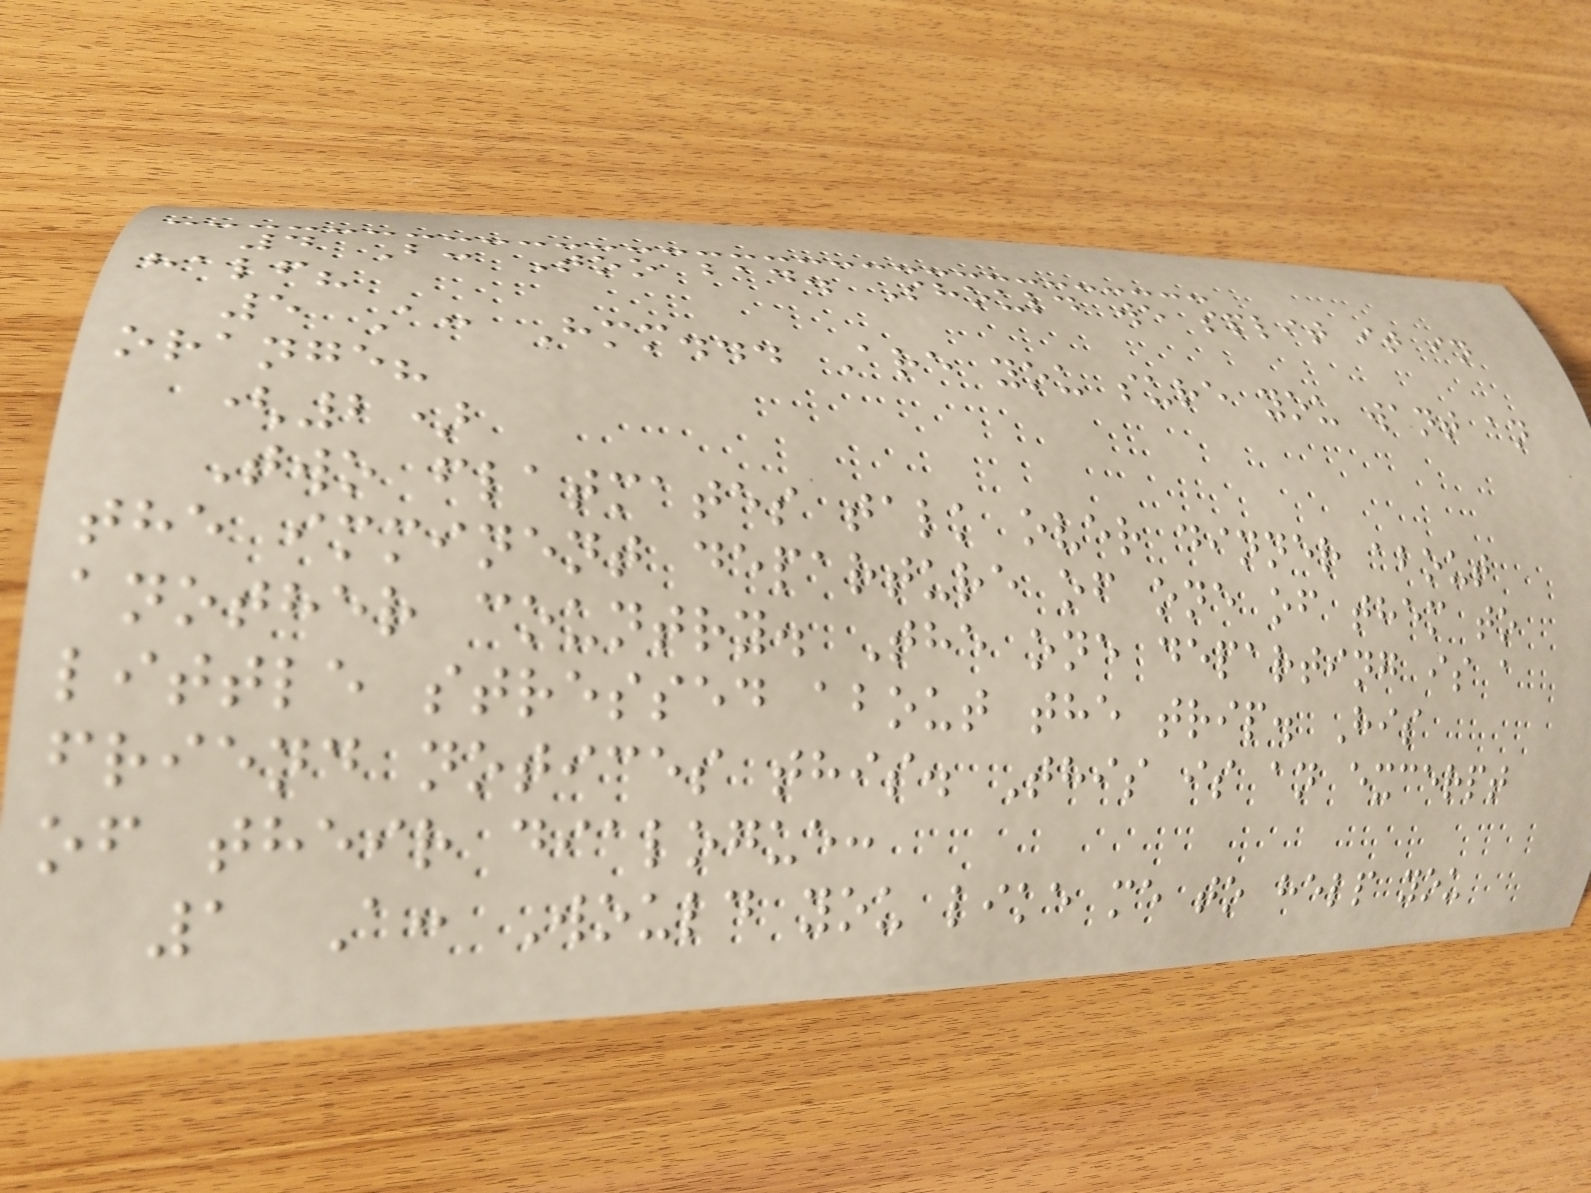4 B: Too bad. Should we split it in
half?
5 A: Hmm... Are you sure you want an
orange?
(2)
Two flatmates talk over dinner about
the imminent departure of one of them to
another country. The one departing is a
little stressed about the trip. His
friend notices this. This is an excerpt
of their dialogue:
1 A: Would you like me to help you
